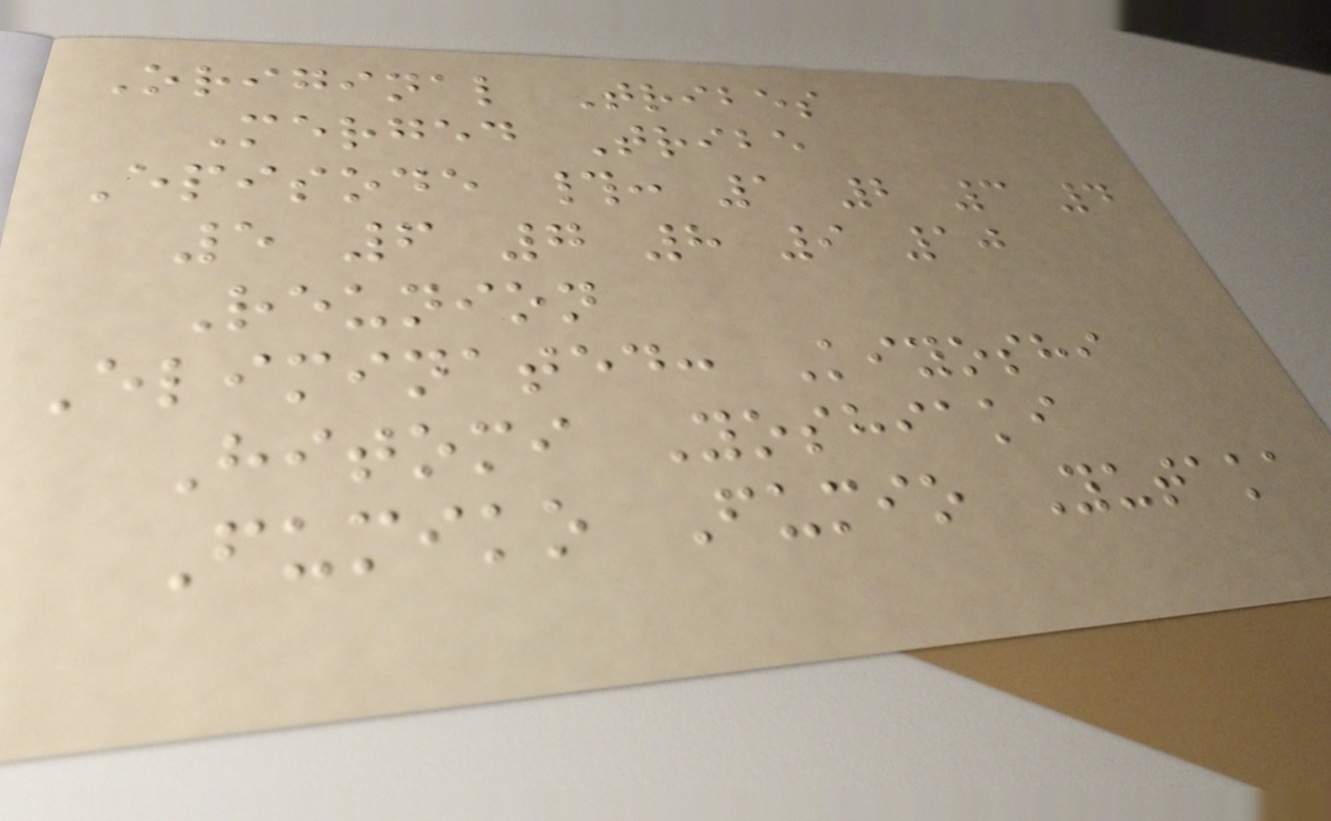Original Tribes
Merged Tribe
Episode #: 1 2 3 4
5 6 7 8 9 10
Reunion
Eliminated: Kiyoshi
Hitomi Yoshiaki
Fumiko Fumio Yutaka
